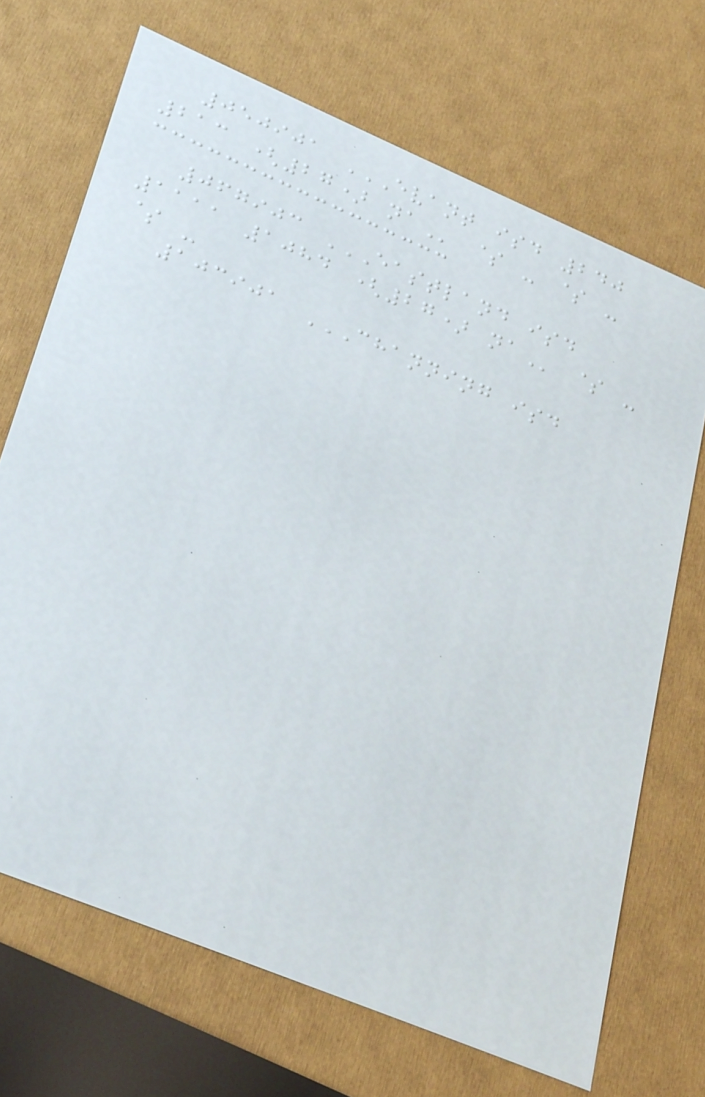050901 EVANT ISD 240
213 (27) NA $ - $ -
067903 EASTLAND ISD
1111 1084 (27) NA $ -
$ -
103901 CHANNING ISD
